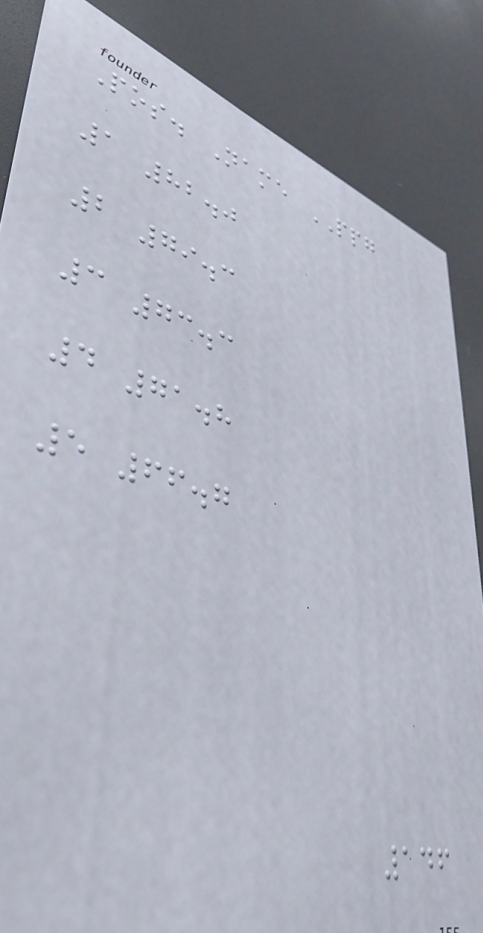Pos. Name PPG
1 82.0
2 79.3
3 73.3
4 71.8
5 66.7
146
